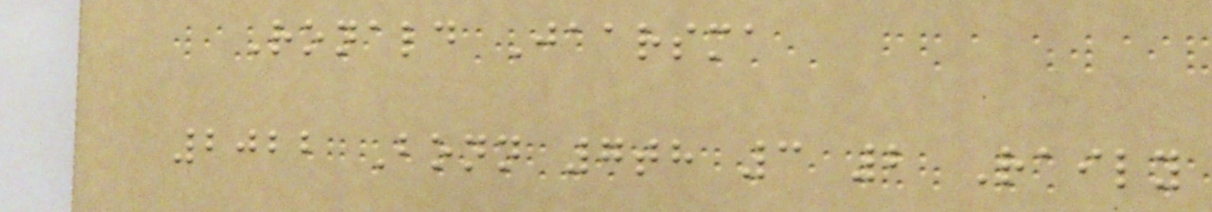Ronald Jaarsma
2022 Bonn 7th 3 2 Raily
